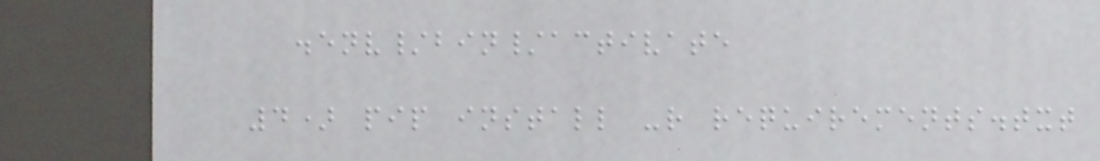.env/bin/activate
4) pip install -r requirements.txt
